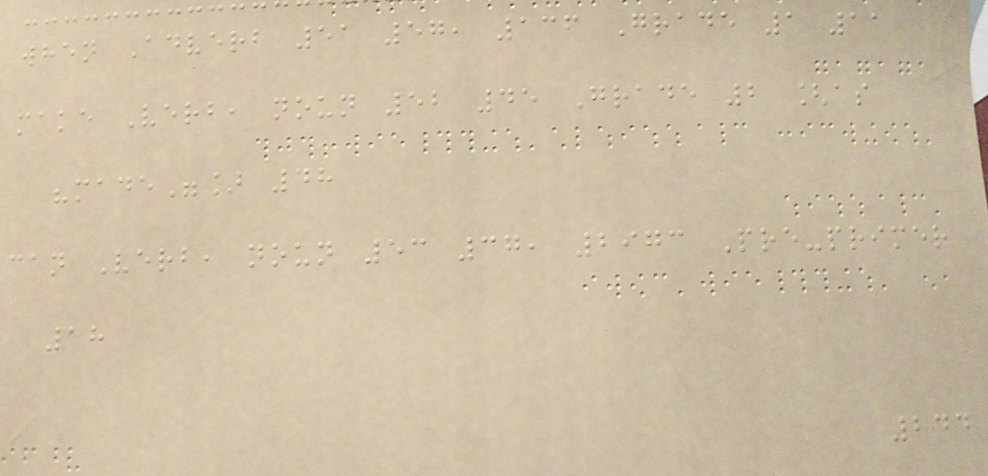when Adverb 51 57, 136 Grade 1 11
make Verb, noun 52 45 Grade 2 [as
"made"] 48
can Verb, noun 53 37, 2973 Pre-primer
18
244
